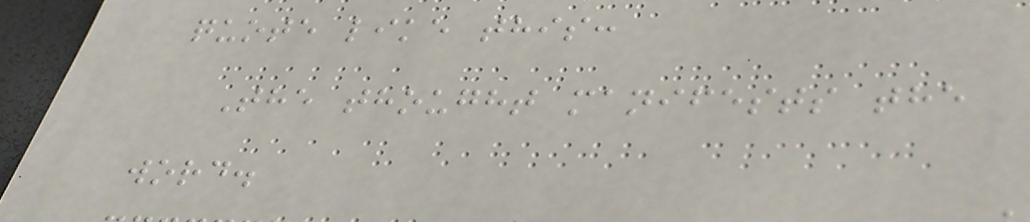quote like this:
The thought manifests the
word.
